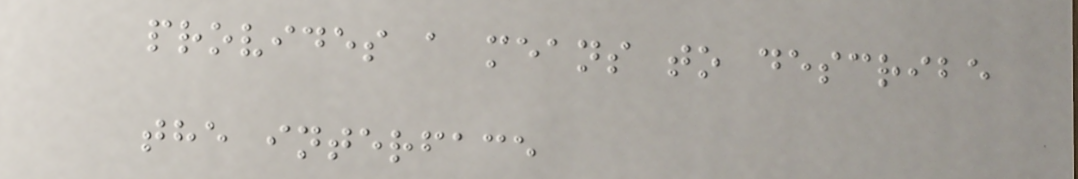provides a means to describe
the interface
